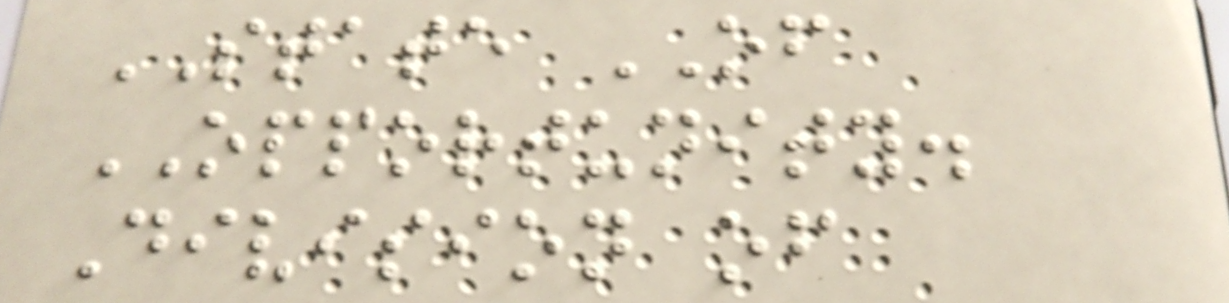STATE OF
OPPORTUNITY.
Division of
